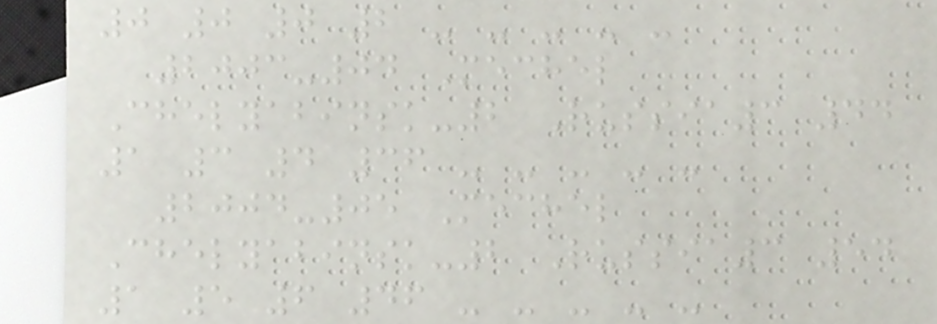0 0 0 2 - - - - -
2003-04 Mechel
Chelyabinsk-2 Russia3 44
1 3 4 36 - - - - -
2004-05 Mechel
Chelyabinsk-2 Russia3 54
1 5 6 46 - - - - -
